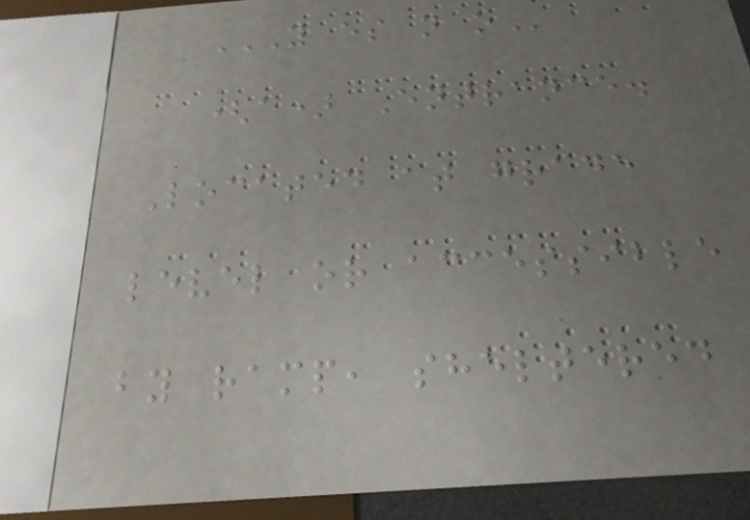Y ES N O
(a) Entrance.
Located at grade
level or accessible
by ramp, sheltered
